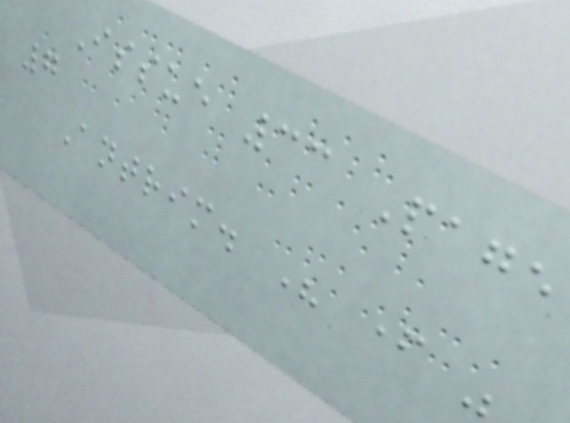Issue 33 Page
7
Antrim. His father was
